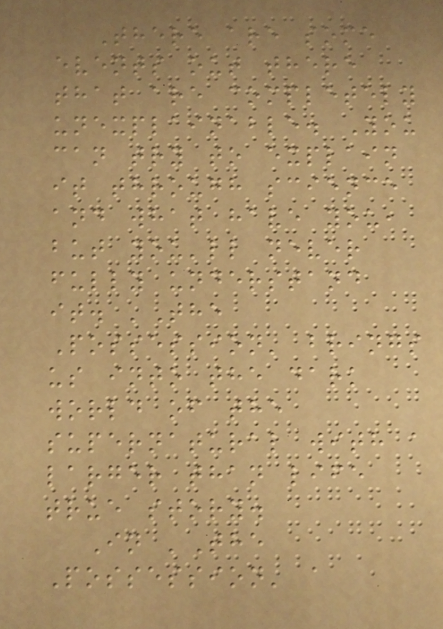There are some
events out there
that are completely
unexplainable. You
can try to explain
it through science
and what have you,
but you'll never
fully understand
it. 'The
Possession' brings
us into the dark
world of the
supernatural with a
larger than life
true story.
In 'The
Possession' a
